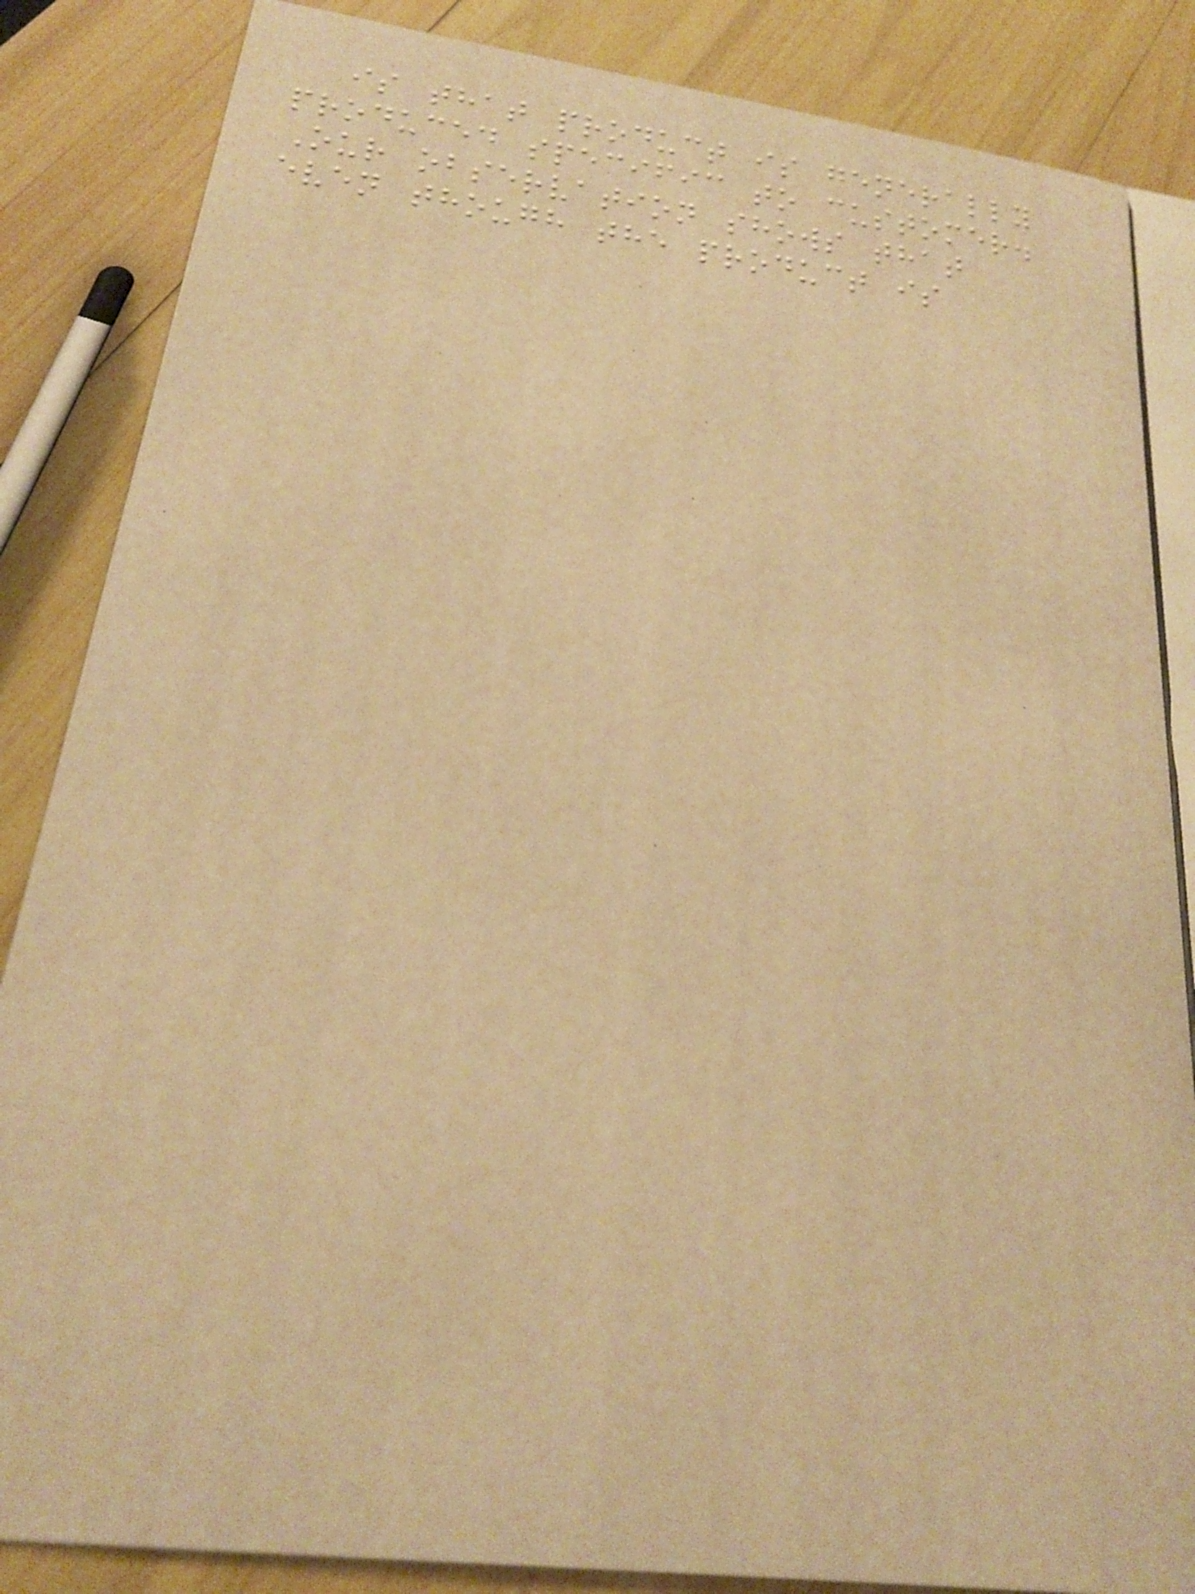is that product is generally
produced specific to customer.
Our observation shows that
even though the product is
